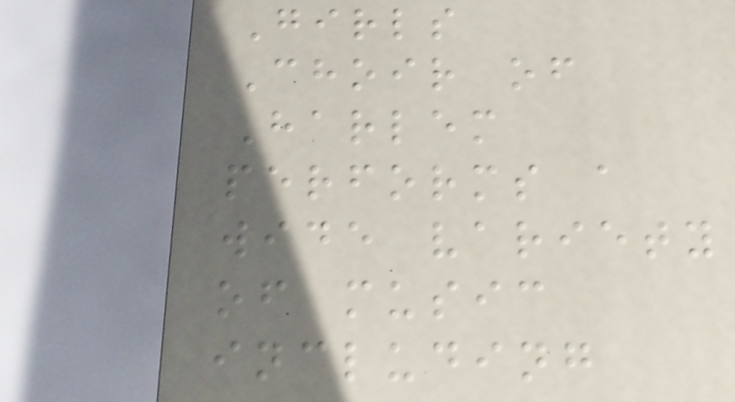Girls
Choir of
Harlem
performs a
wide variety
of music
including
